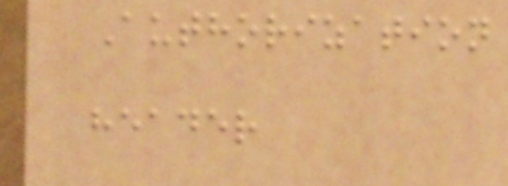Authorization
header
